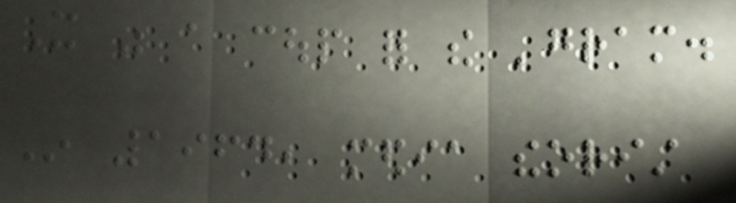It was a coup for the 'gram.
In 1964, media theorist
